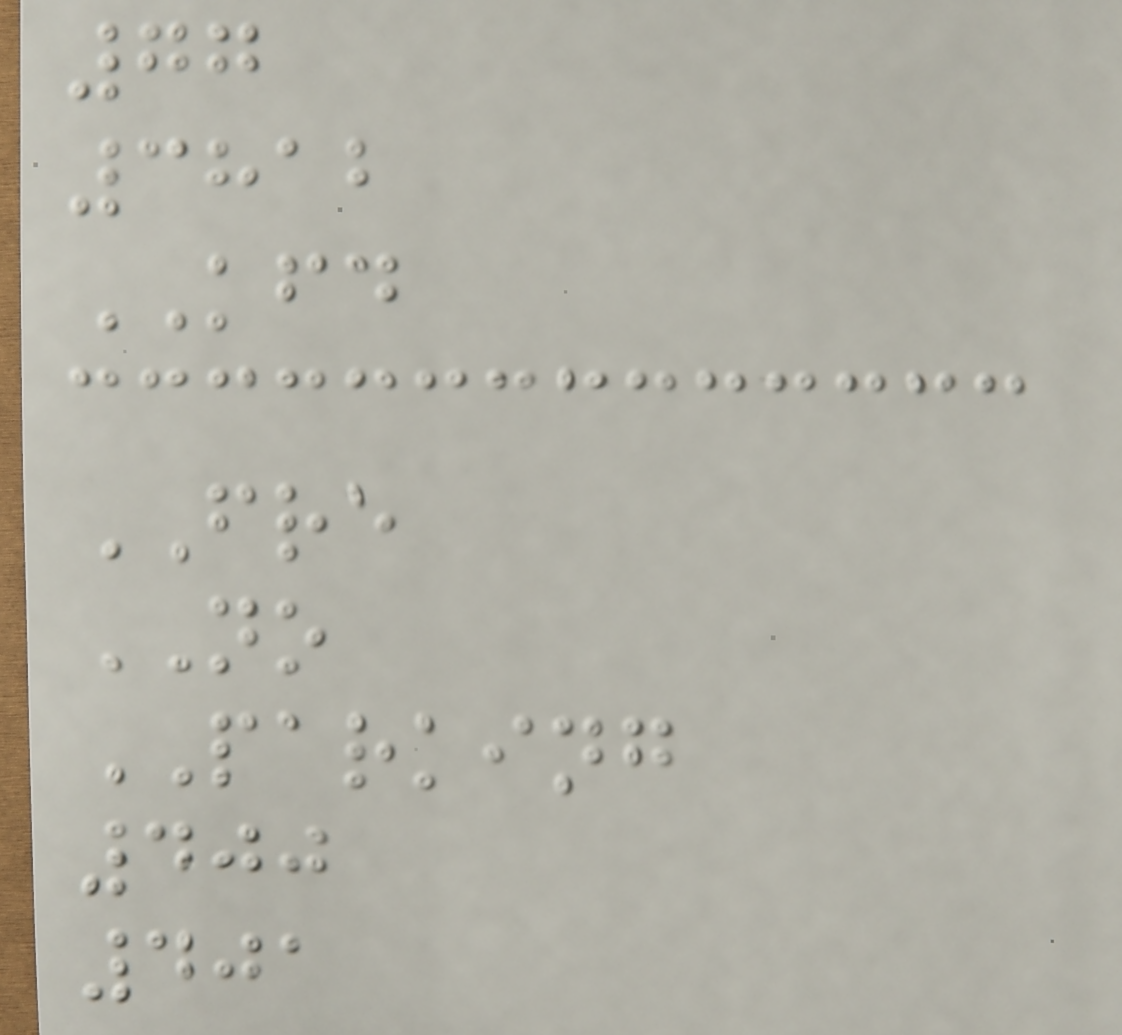77
3812
KFD
FRE
NO
PARKING
400
401
